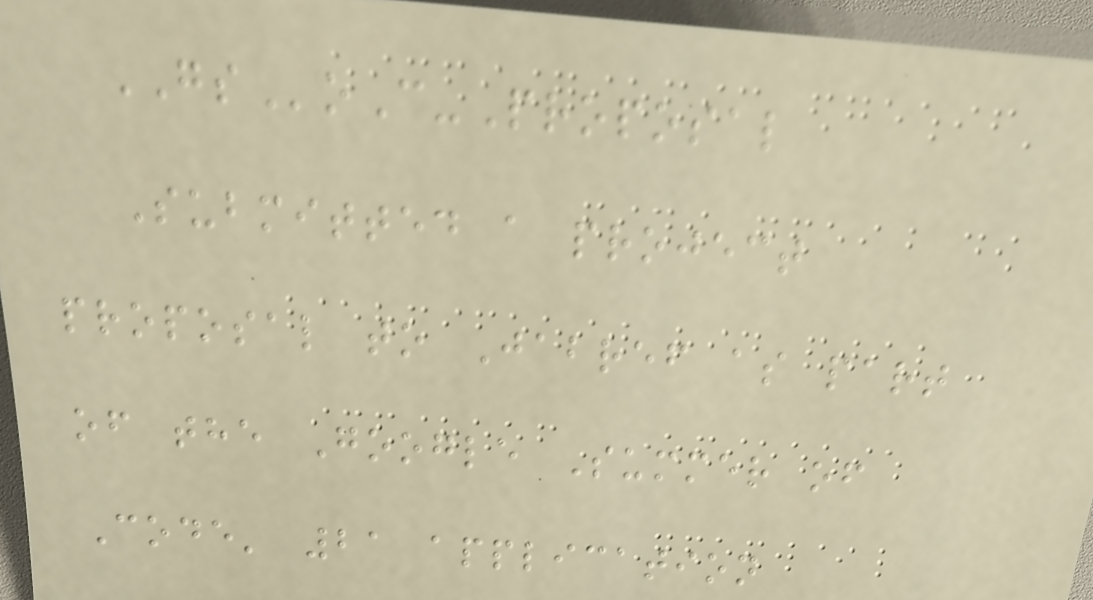GSoC-Proposal
Submitted a project
proposal to Jabref as part
of the Google Summer of
Code' 21 application
